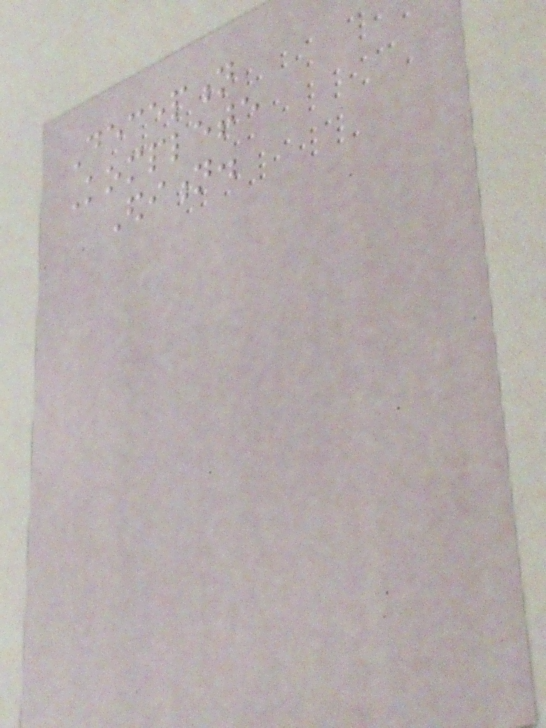Deception
Komplete
Edition.
